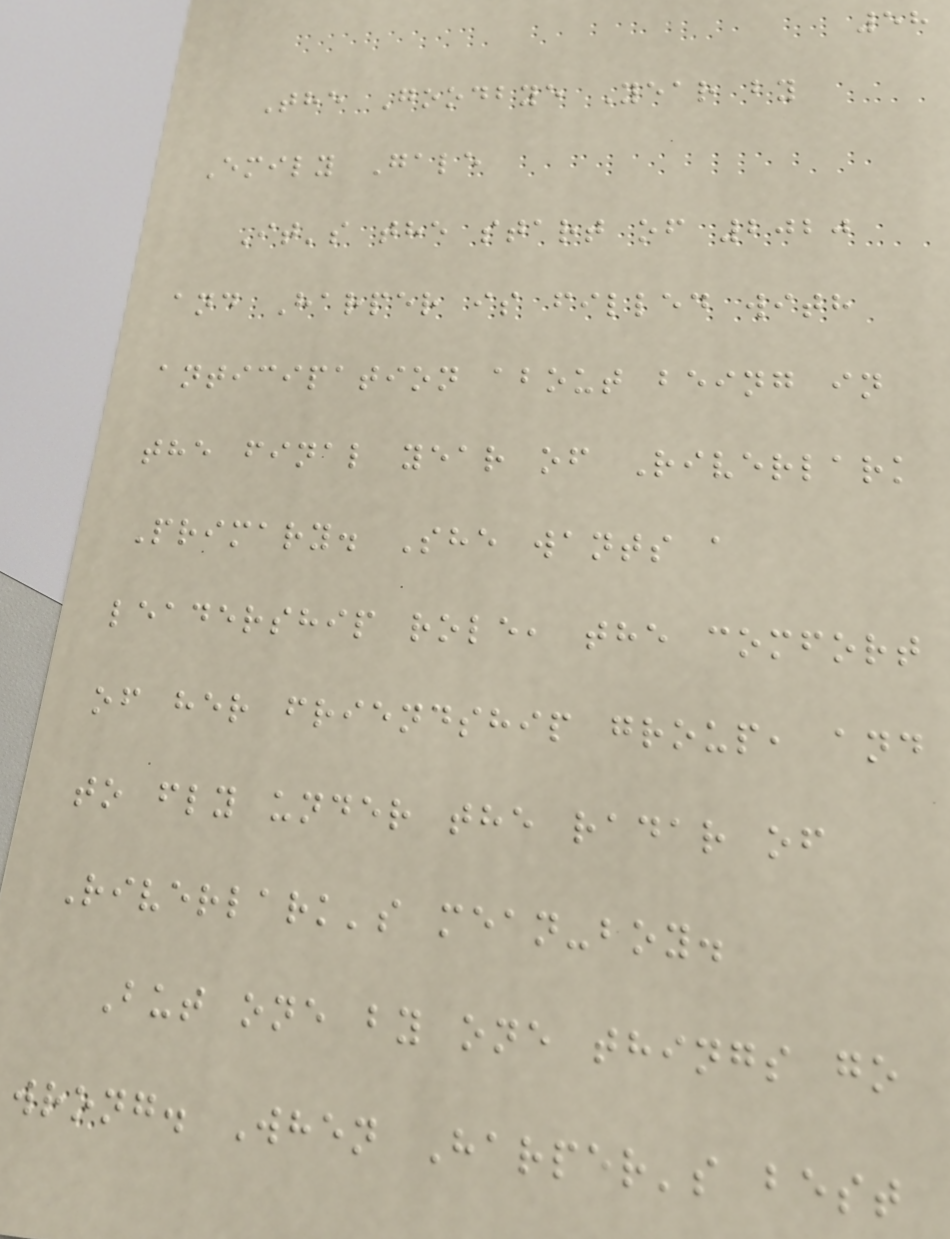58
The Goodbye Year by
Emily Gale
It's the start of 2020
and Harper is filled with
anticipation about being in
the final year of Riverlark
Primary. She wants a
leadership role, the comfort
of her friendship group, and
to fly under the radar of
Riverlark's mean-boy.
But one by one things go
wrong. When Harper's best
